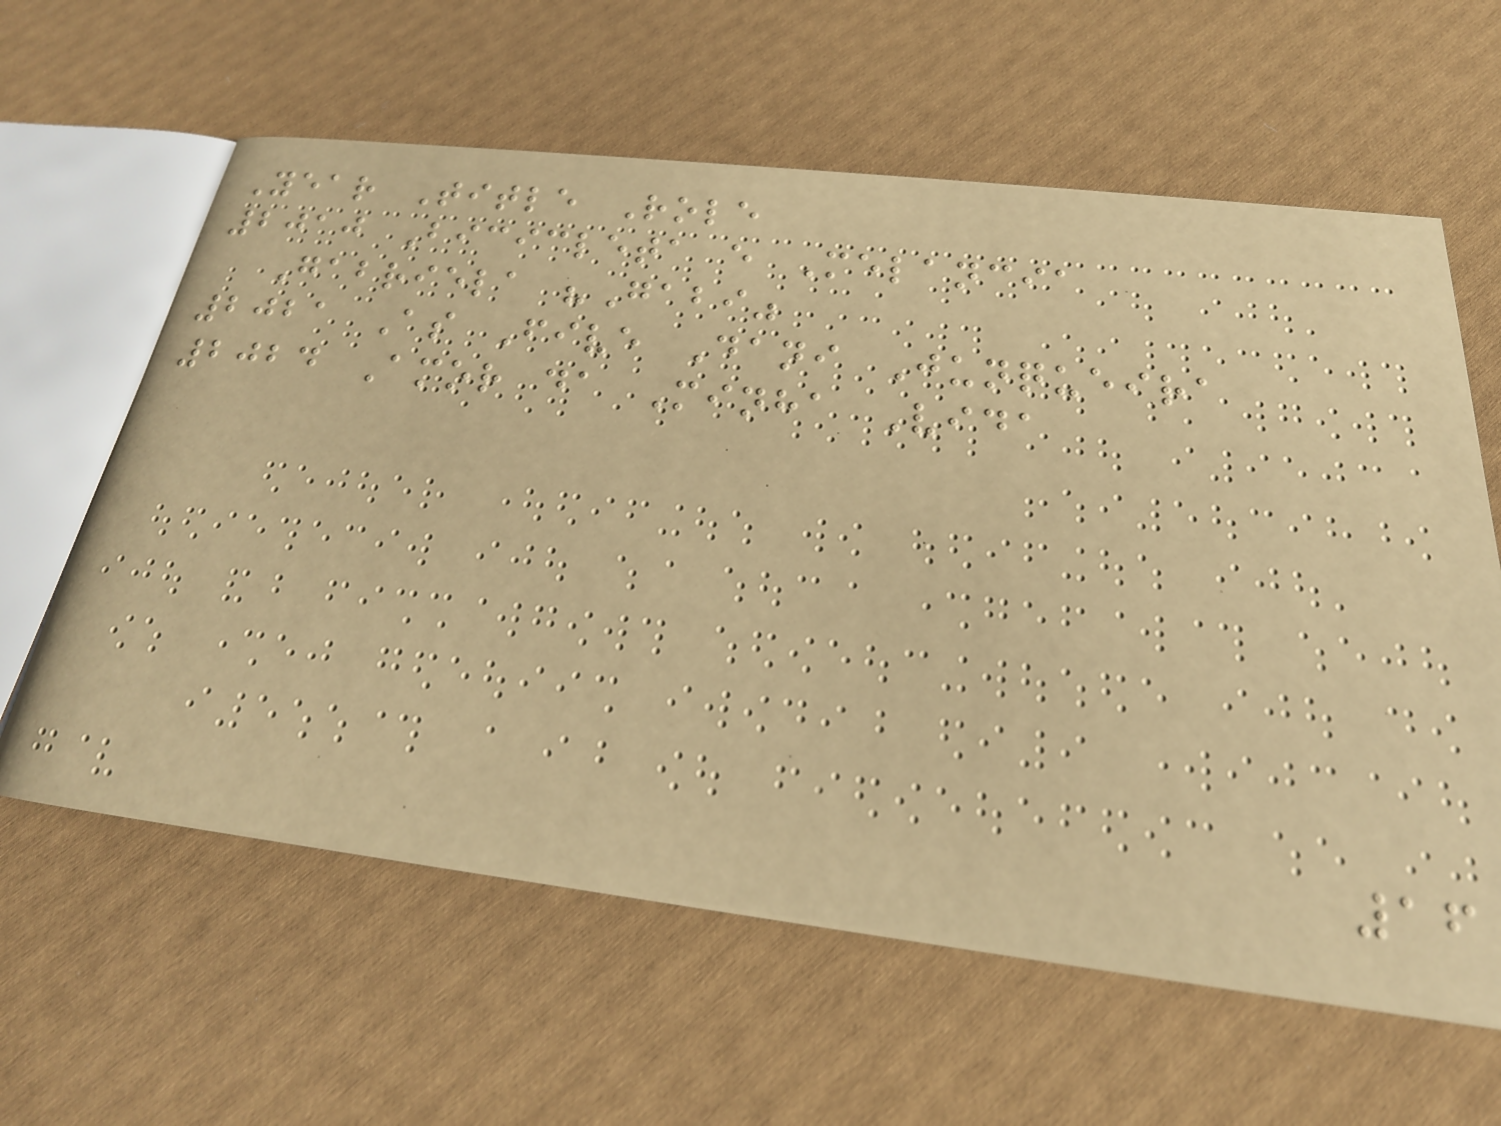Year Title Role
2010 Bicicleta e Melancia
Gabriela "Gabi"
2021 As Five Dani Junqueira
2024 Amor da Minha Vida
16
